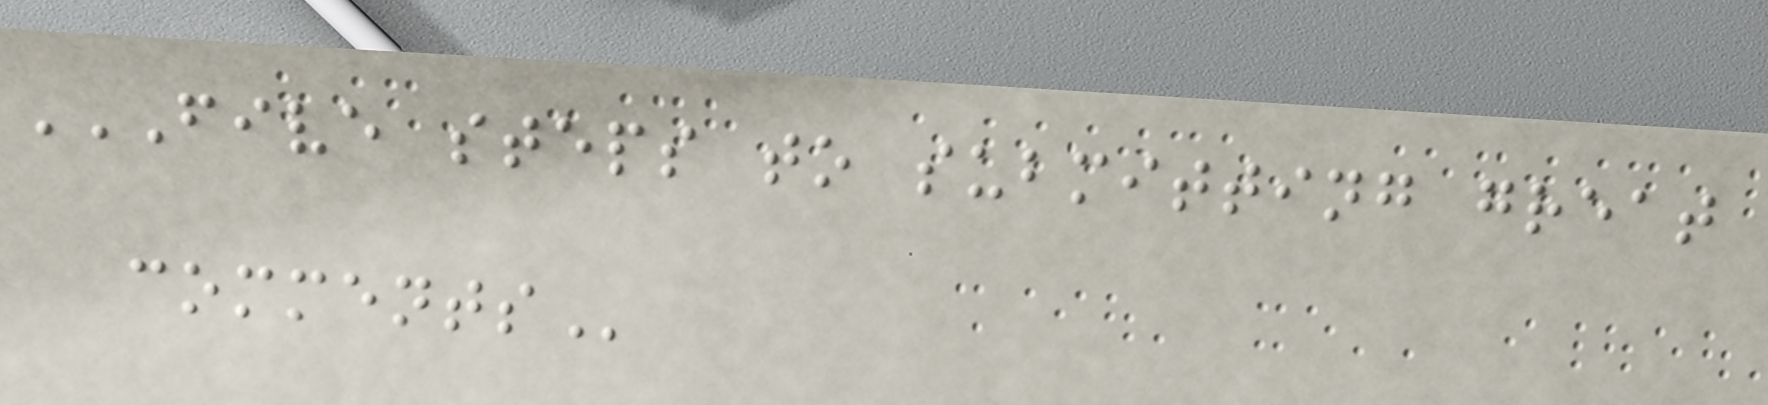FIVE STEPS TO SUBMITTING GREAT
COMMENTS
